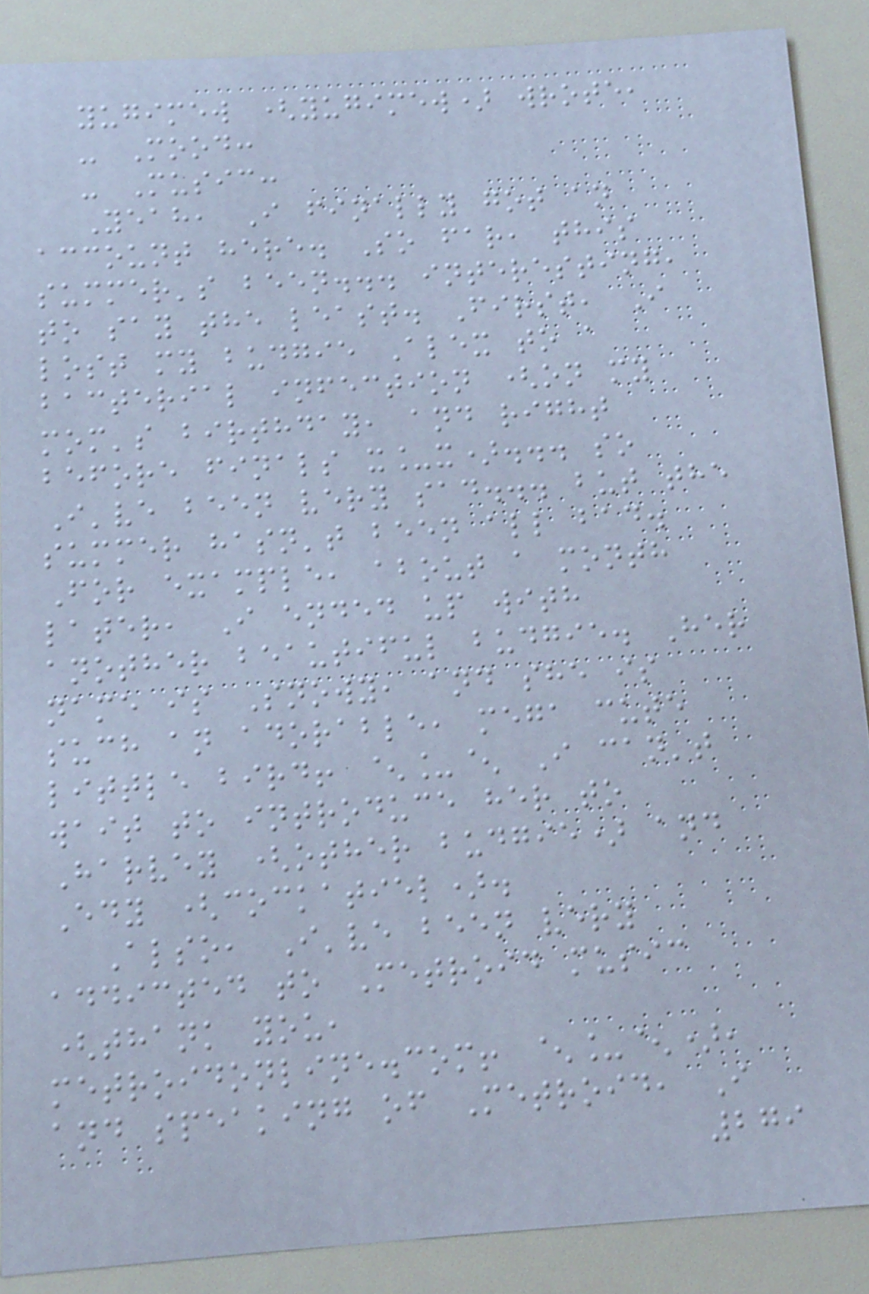yugimew (yugimew) wrote,
- Mood:
- Music:
Yeah, I finally got an
account here. So far, this
summer's been... interesting,
to say the least. First, I
lost my budgie Alex to a
bacterial infection (on my
mom's birthday, and right
before finals x_x)... so
I've been very sad... but the
summer hasn't been all bad.
For example, about a month
later, I ended up with
another beautiful budgie. Her
name is Snowy, and she is
such an adorable, mega cute
little bird! ^_^ I can't
wait to introduce her to
Harvey (other budgie) and
Edy (cockatiel).
Also, I've been very
addicted to Metroid music
(thank you,
metroidonline.com! ^_^),
and speaking of Metroid, I
279
